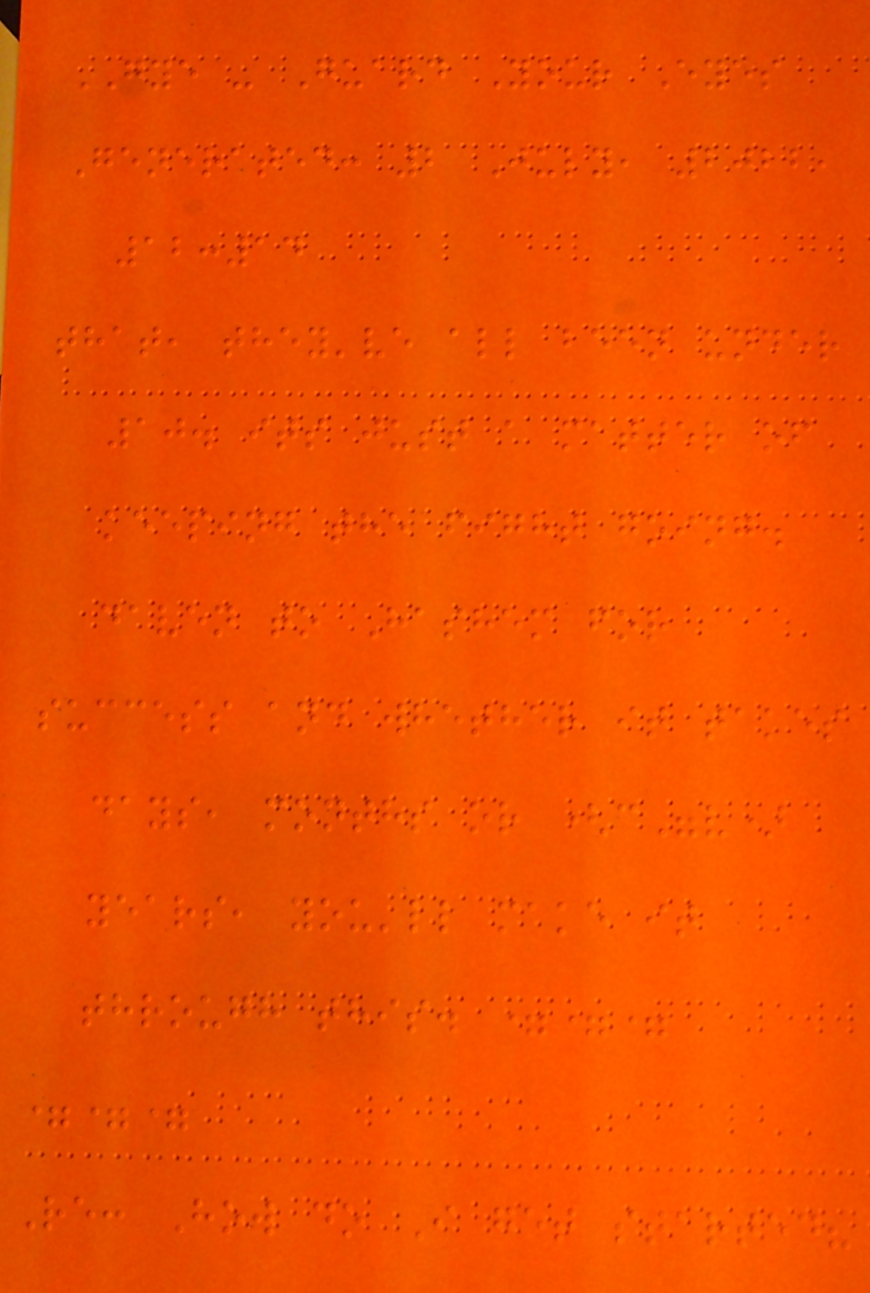GYE - Guard Your Eyes
Generated: 2 July, 2022,
12:14
that, they've all been under
10. its just a matter of
keeping the fight going.
daven to Hashem for
success and whether it takes
days, months or (c"v)
years, you'll make it
through this. ===
===
Re: How do I get started?
